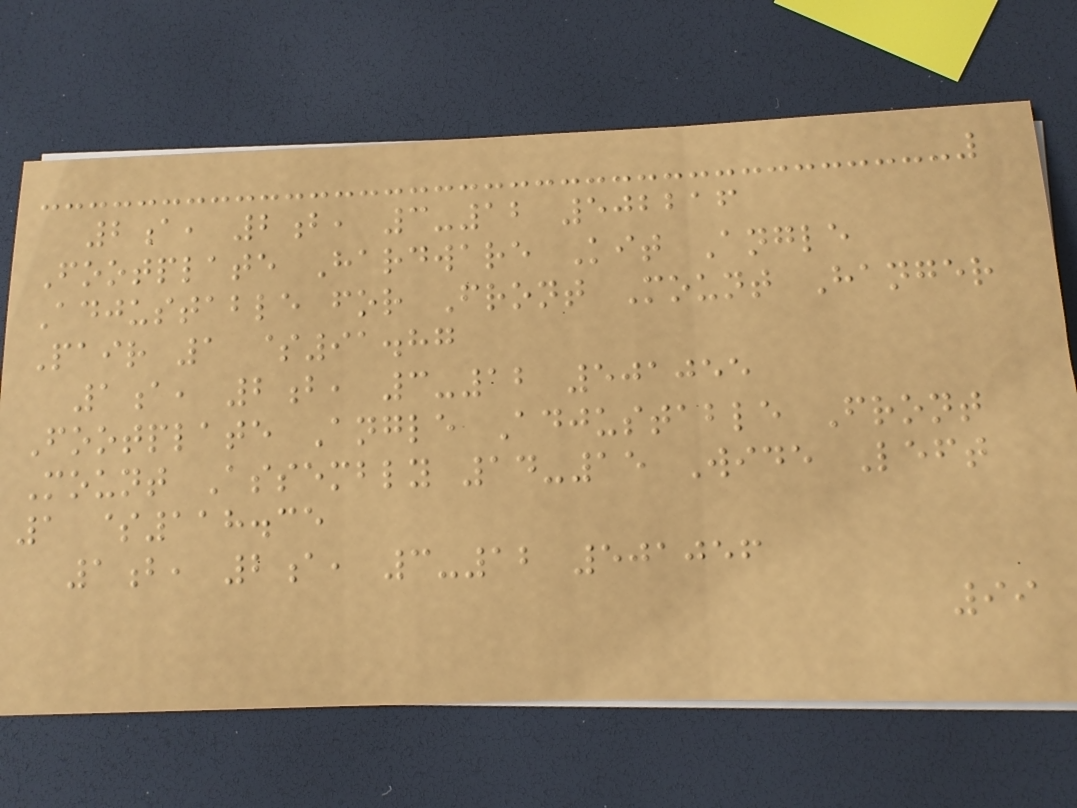2a, 2b, 3-12 502216
Footplate Hardware Kit Angle
Adjustable for Front Mount Hanger
Pair 1 $91.87
1a, 2b, 3-12 501055
Footplate Angle Adjustable Front
Mount Assembly 14-15 Wide Left
1 $118.35
1b, 2a, 3-12 501056
99
